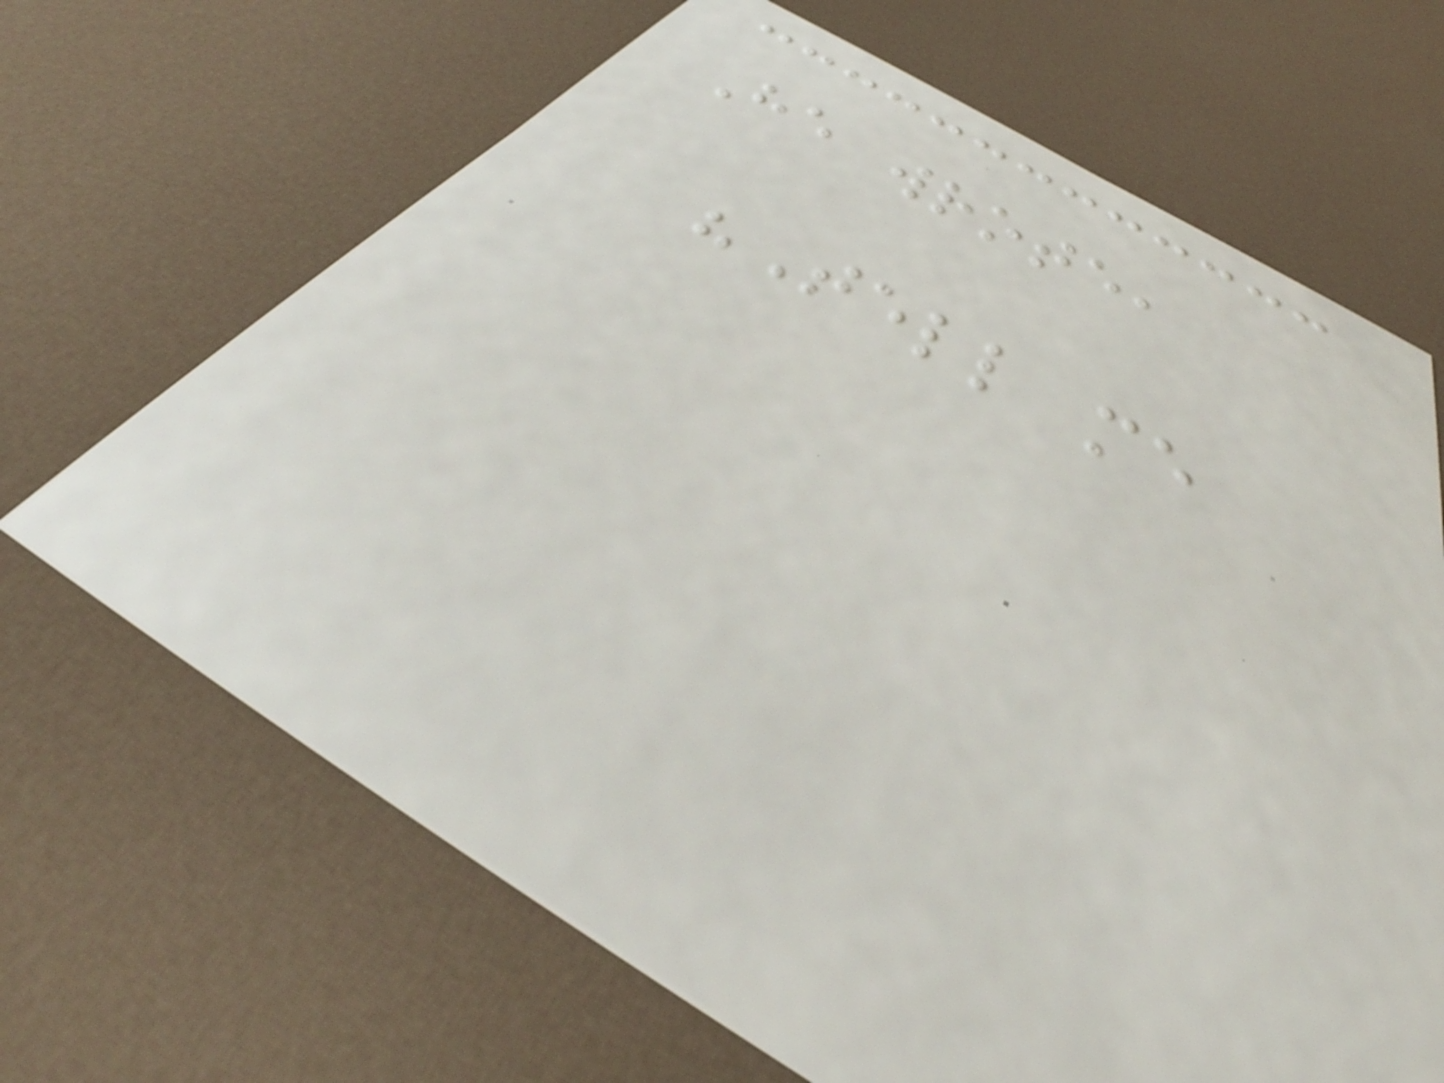He wrote,
"Tell me
